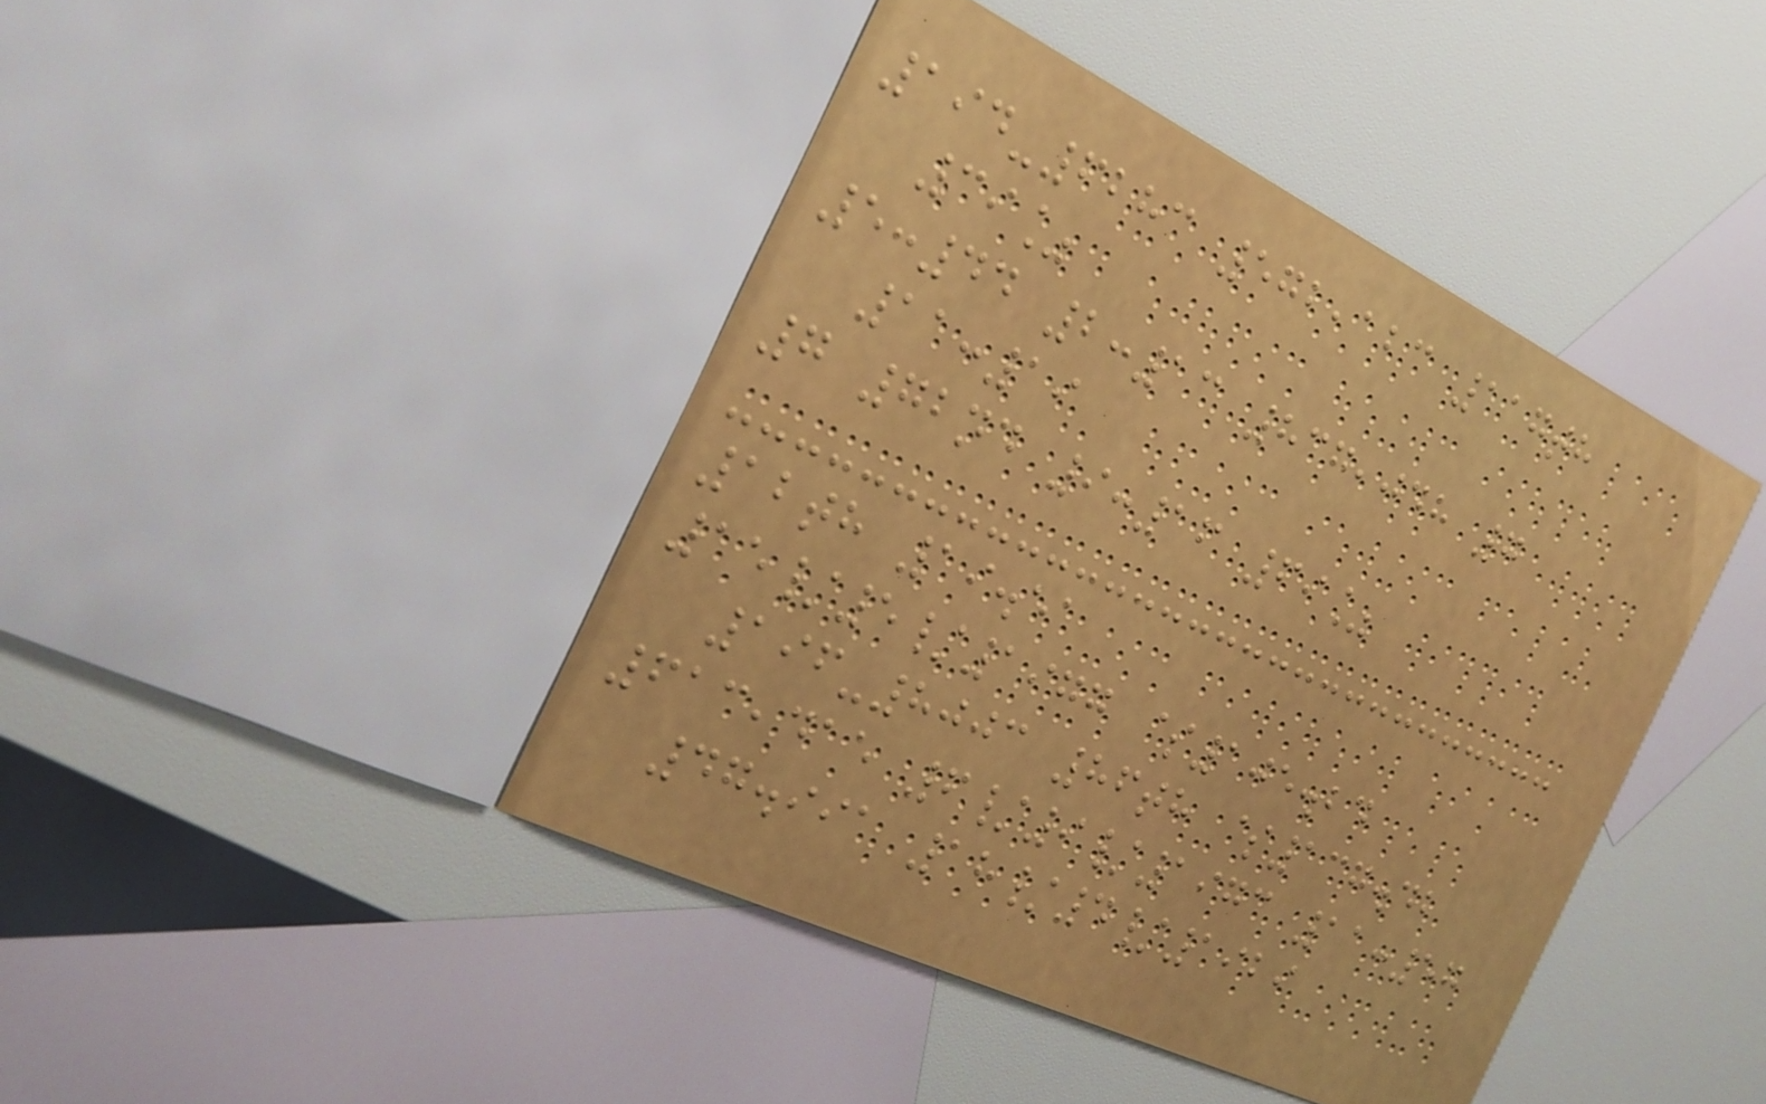194-6283 572,123 117th
39%
5:44 2:13 837,048 7
11:19
7 72nd 9:16 69%
12th 19.51
15/5/1977 $105.24
196-8003 86th $137.42
613,415 6/9/1973 11:57
47.991 18/4/1929
